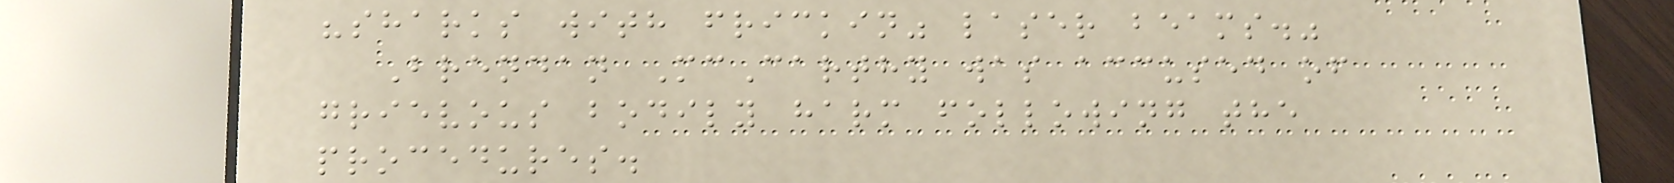"sharks with frickin" laser beams."
Brendan McCarthy was accused of
grievous bodily harm following the
procedures.
